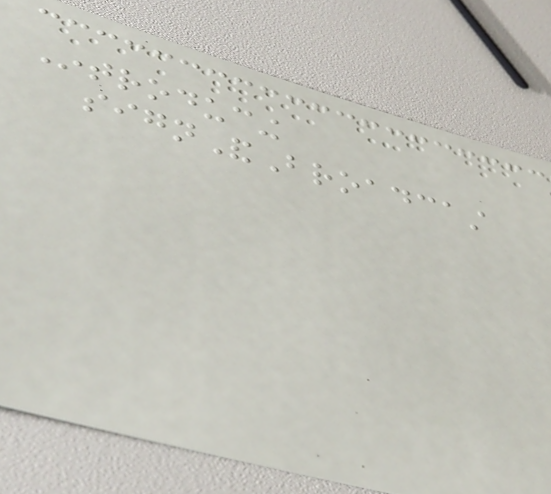Introducing
signAndBroadcast
